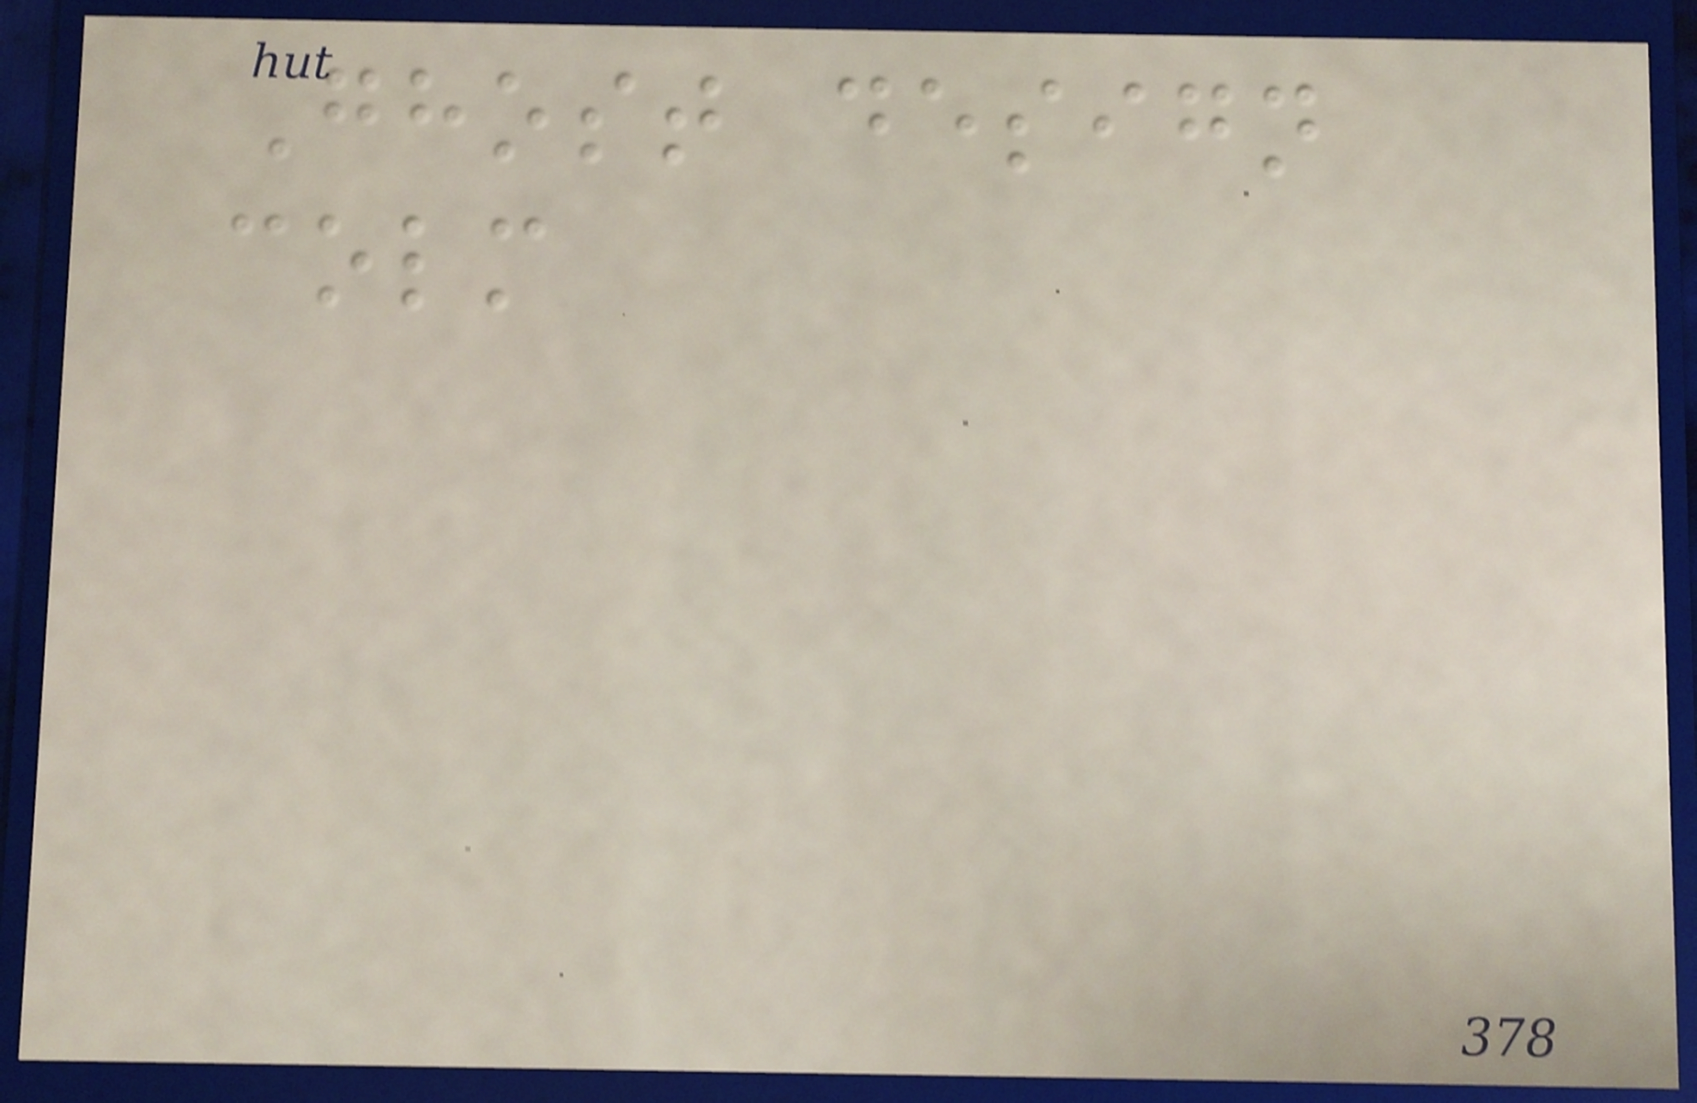Ghost design
colm
